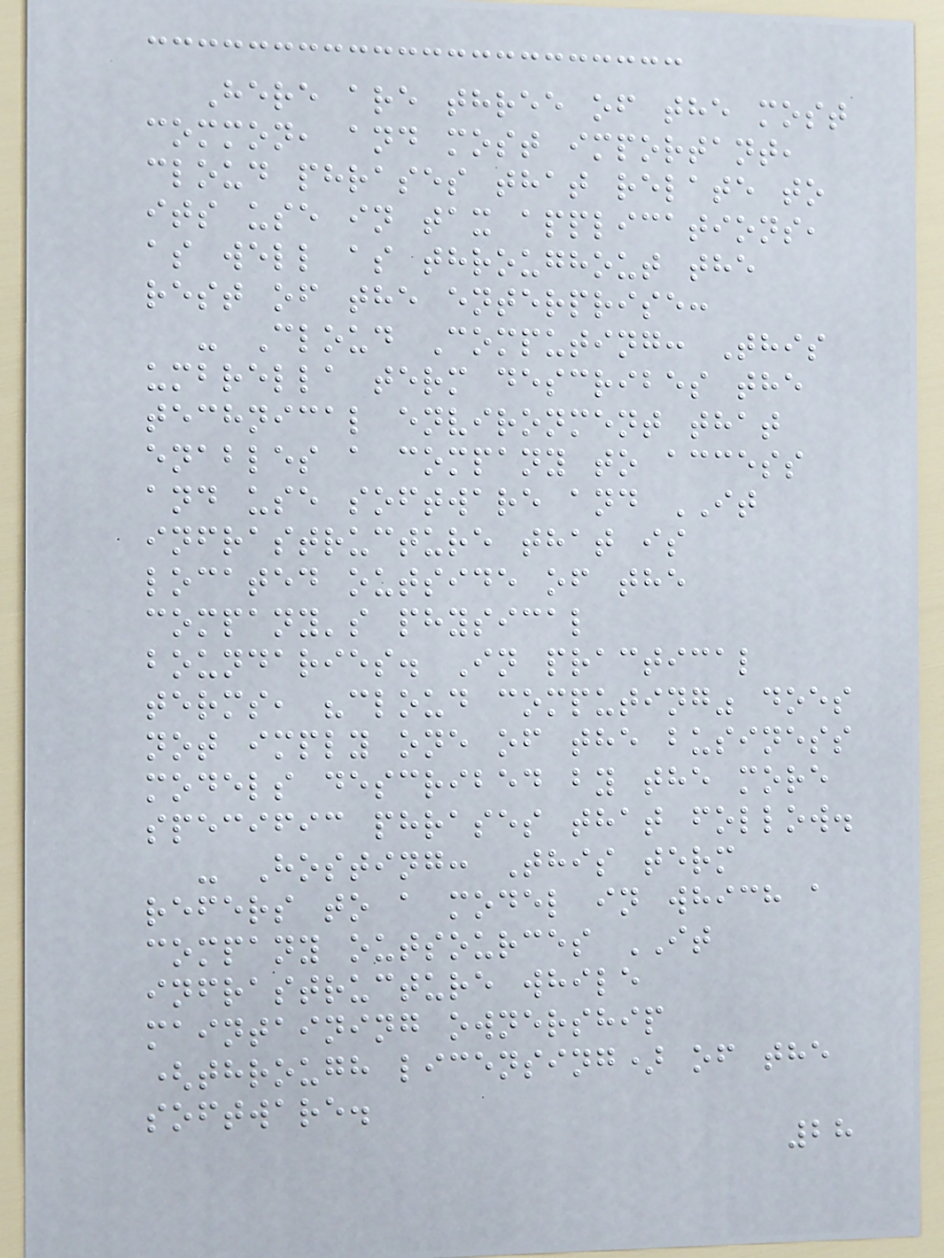Here are three of the most
common, and most important,
cloud phrases that relate to
its use in tax applications,
as well as throughout the
rest of the enterprise:
- Cloud Computing: This
umbrella term describes the
technical environment that
enables a company to access
and use software and IT
infrastructure that is
located outside of the
company's physical
boundaries. In practical
terms, "cloud computing" does
not imply one of the business
models described by the more
specific phrases that follow.
- Hosting: This term
refers to a model in which a
company outsources IT
infrastructure while
maintaining ownership
(through licensing) of the
software.
28
